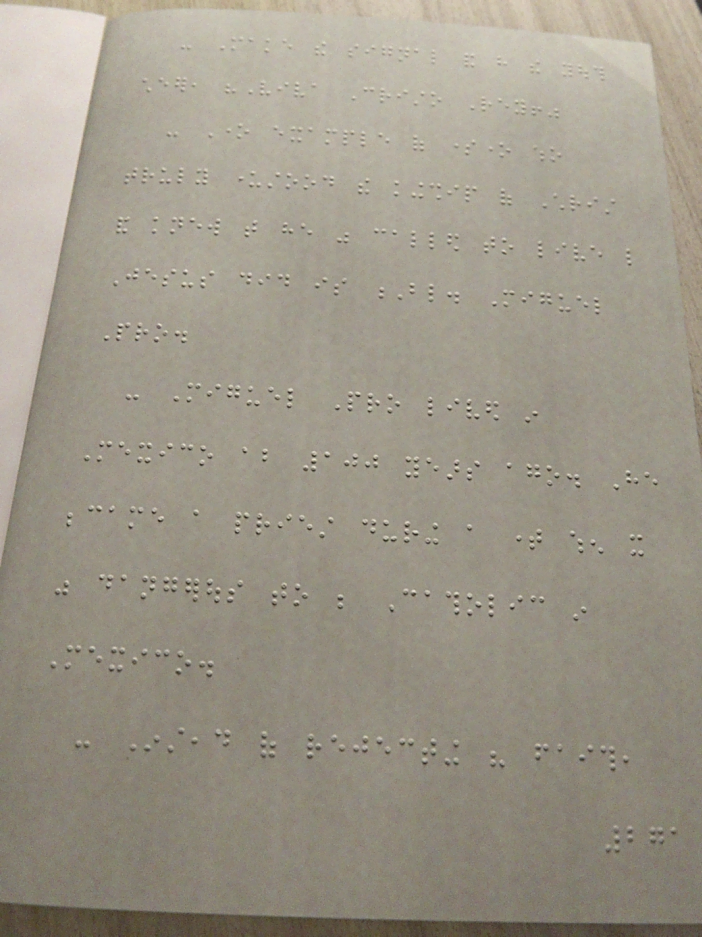- Make the signal and have the youth
cheer, "Viva Cristo Rey!"
- One example of someone who
truly understood the kingship of Christ
and knew that he was called to live like
Jesus did is Bl. Miguel
Pro.
- Miguel Pro lived in
Mexico about 100 years ago. He
became a priest during a time when it
was dangerous to be Catholic in
Mexico.
- Instead of rejecting his faith,
271
